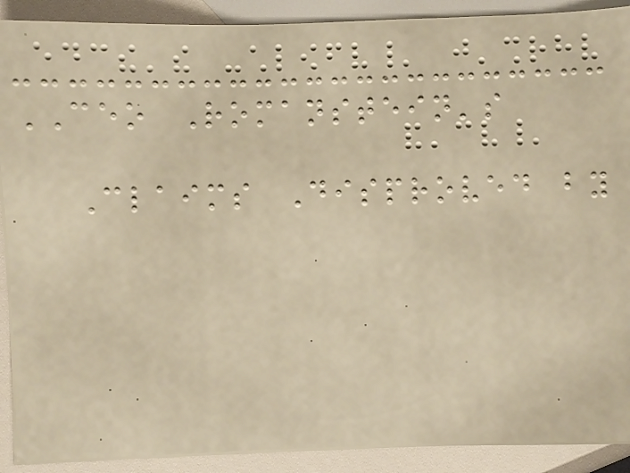CEO Romanstein's
Claims Disproved by
